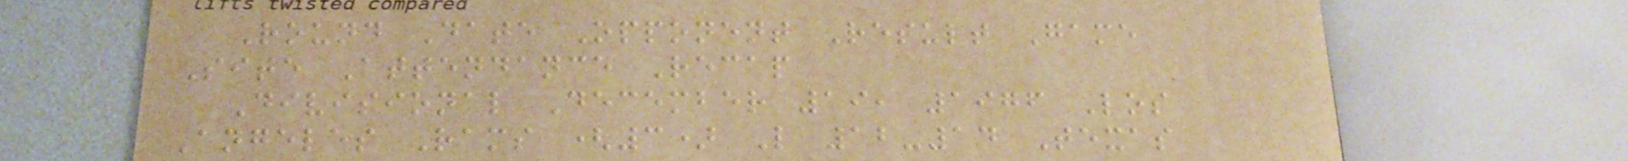Round Date Opponent Result Game
Site Attendance Recap
Divisional December 19, 1976 Los
Angeles Rams (3) L 12-14 Texas
